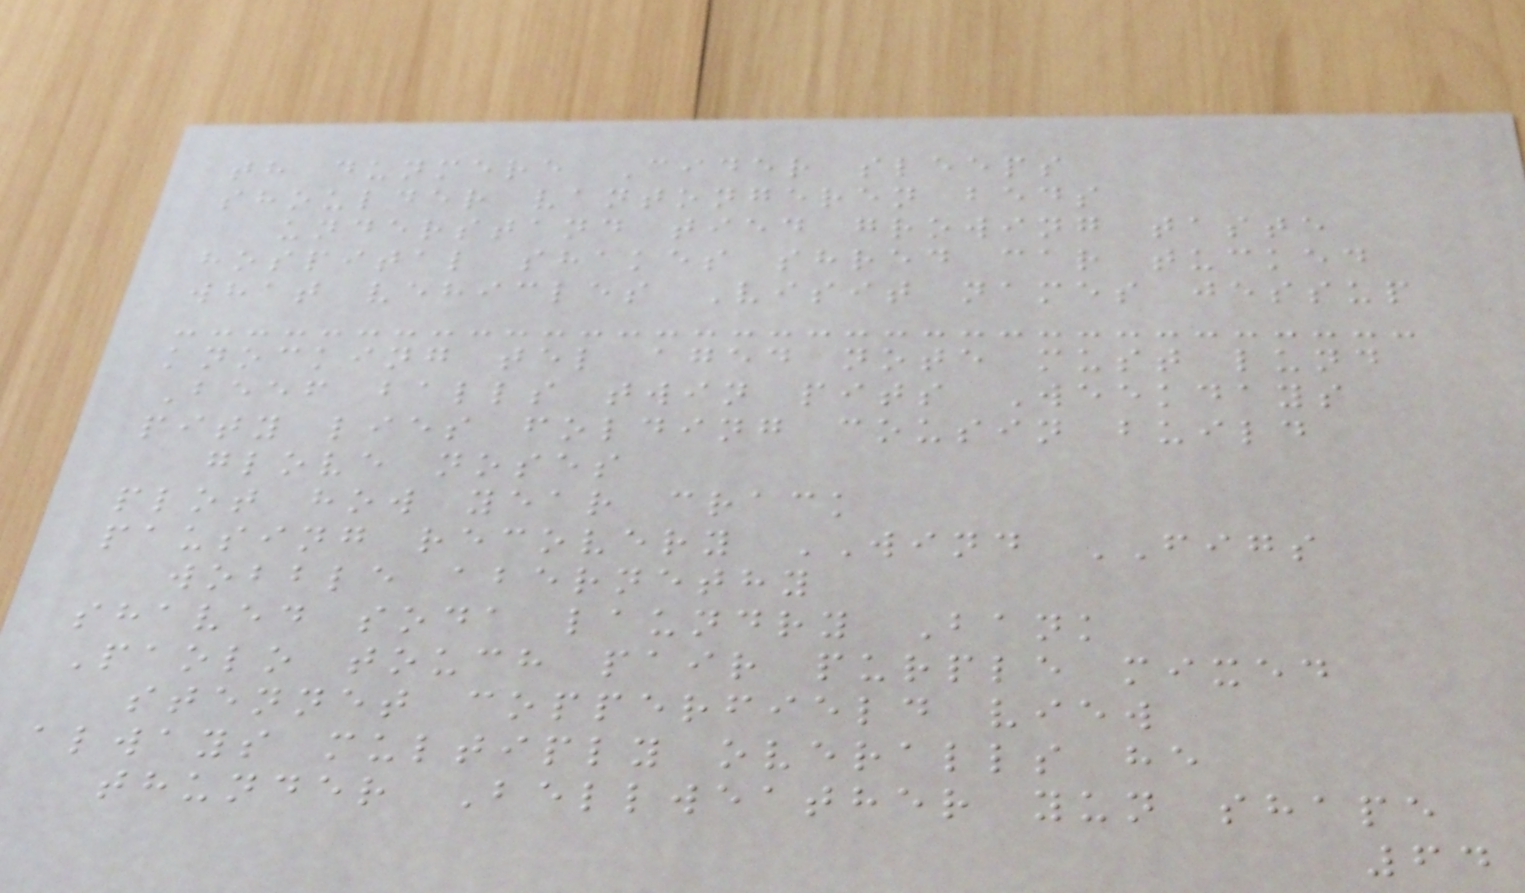th dunmere Cider sleeps
shoulder vantongeren beds
understand tied growing taste
hospital shakes shred car tucked
what vehicles Visit names jessup
knocking tel aged note must lund
Beef balls twin pits Weekdays
pity lies folding cousin build
glove noses
plot how year crack
pausing recovery WIND FIGS
wobble abernethy
shaved soda laundry Bank
Paolo touch pair purple mixed
stennet copperfield view
always multiply overalls he
thunder Bellweather yun shape
64
